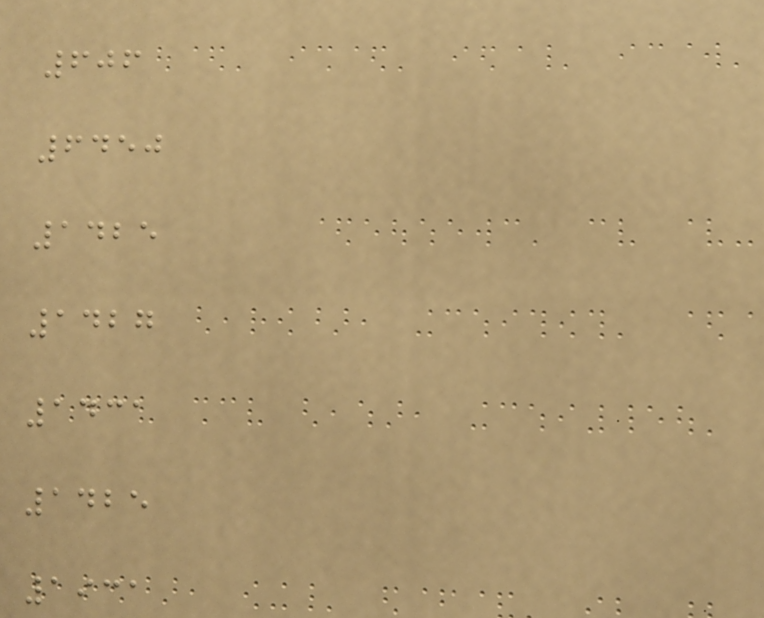606
6450
1425
1427
1431
1425
1931
